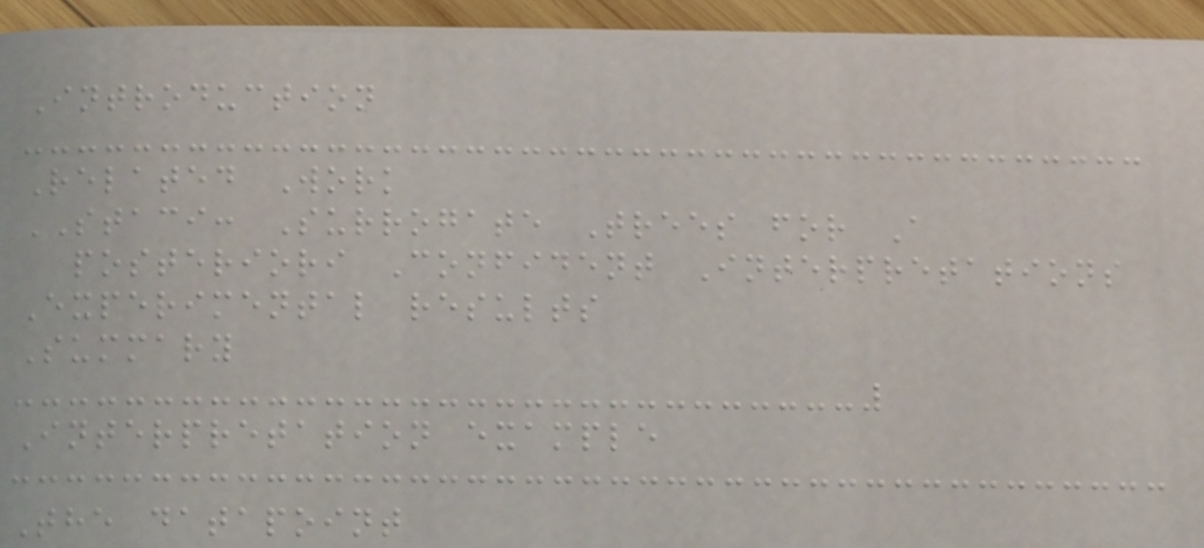Introduction
Related Work
STACI: Surrogate Trees for A
posteriori Confident Interpretations
Experimental results
Summary
Interpretation example
The datapoint
